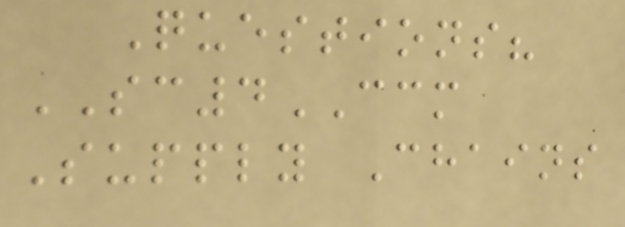Questions?
SC4CCM
Supply Chains
